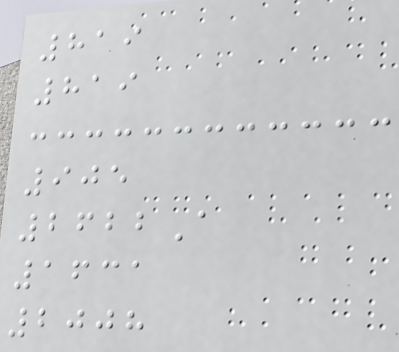819
819
905
2622A
1631
2008
